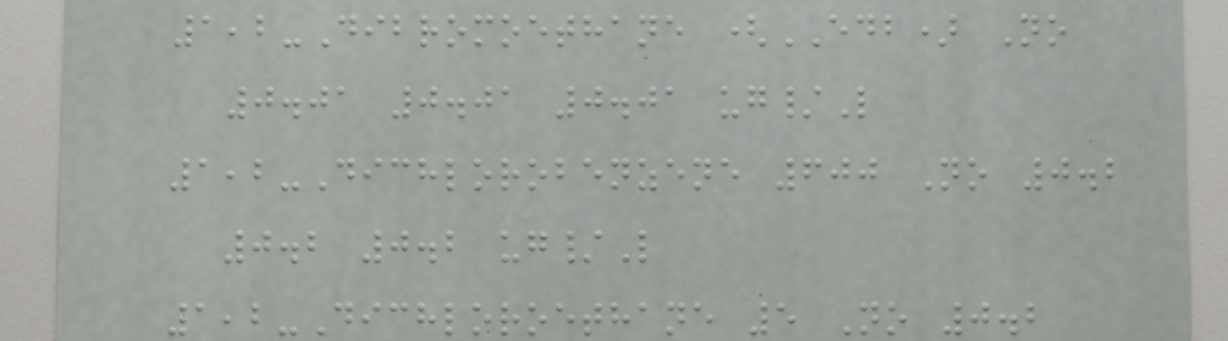1,2-Dibromoethane (EDB) No
0.01 0.01 0.01 ug/L
1,2-Dichlorobenzene 600 No 0.2
0.2 0.2 ug/L
1,2-Dichloroethane 5 No 0.2
